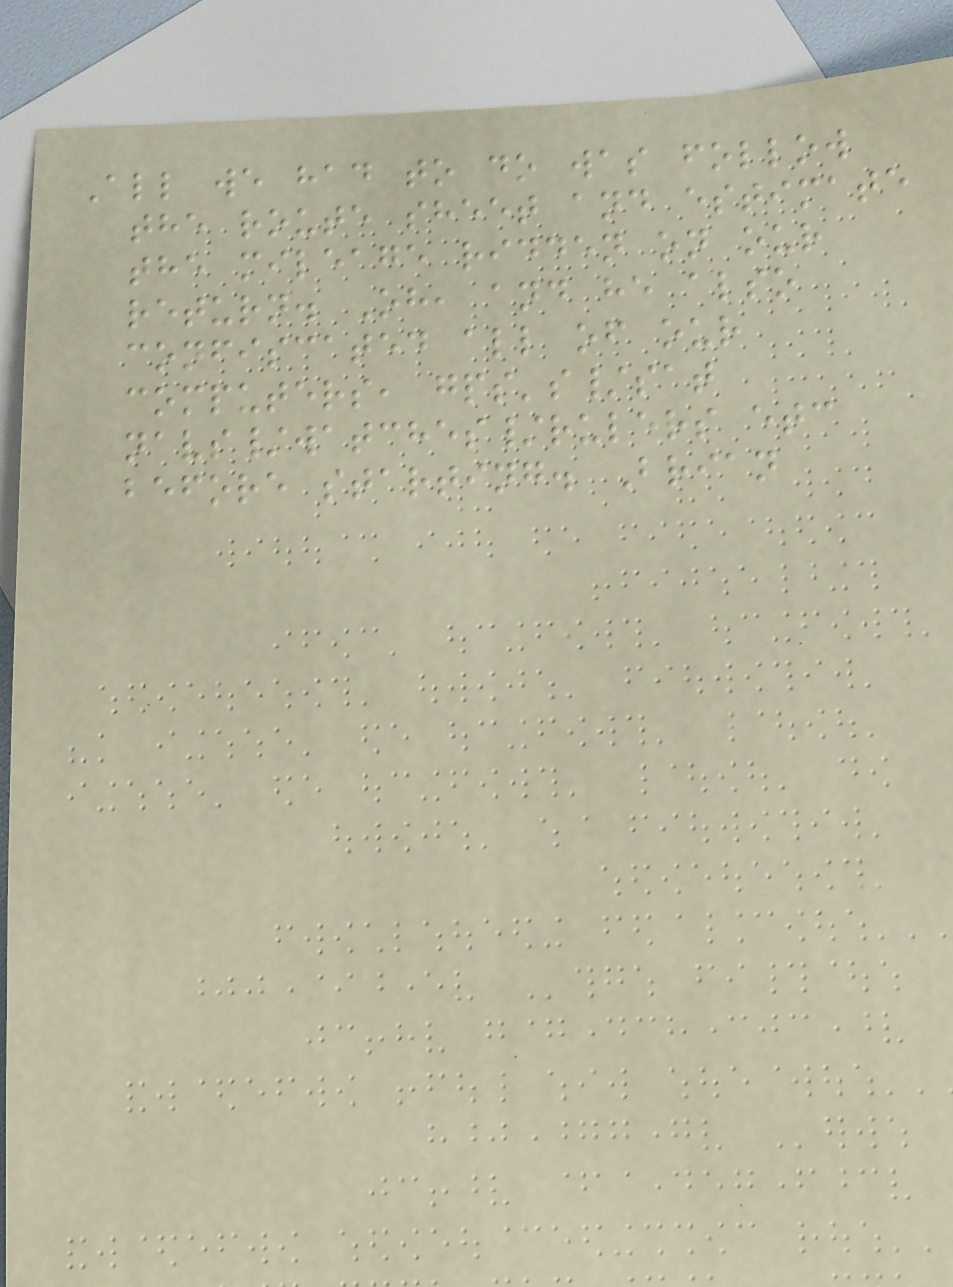All we had to do was follow
the route sheet and estimate
the mileage ridden on our
return. Oh, and he also
confiscated all of our
computers, gps's/sat
navs/watches/rulers etc
before starting. Brian
